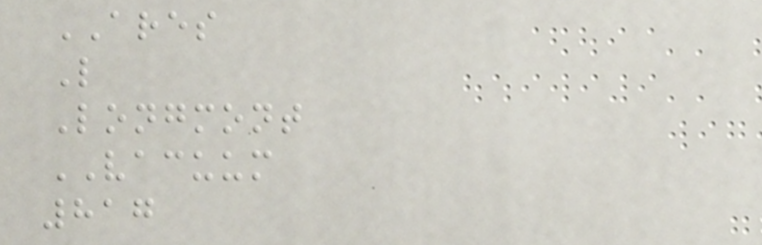ARES
L
Longmont
VACUUM
817
